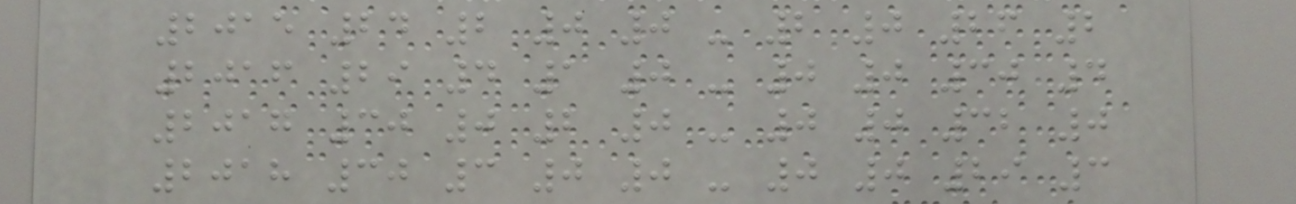2015 24 2 0 0 - 2 0 26 2
2016 29 4 1 0 - 0 0 30 4
2017 30 0 2 0 - 0 0 32 0
2018 30 3 0 0 - 0 0 29 3
